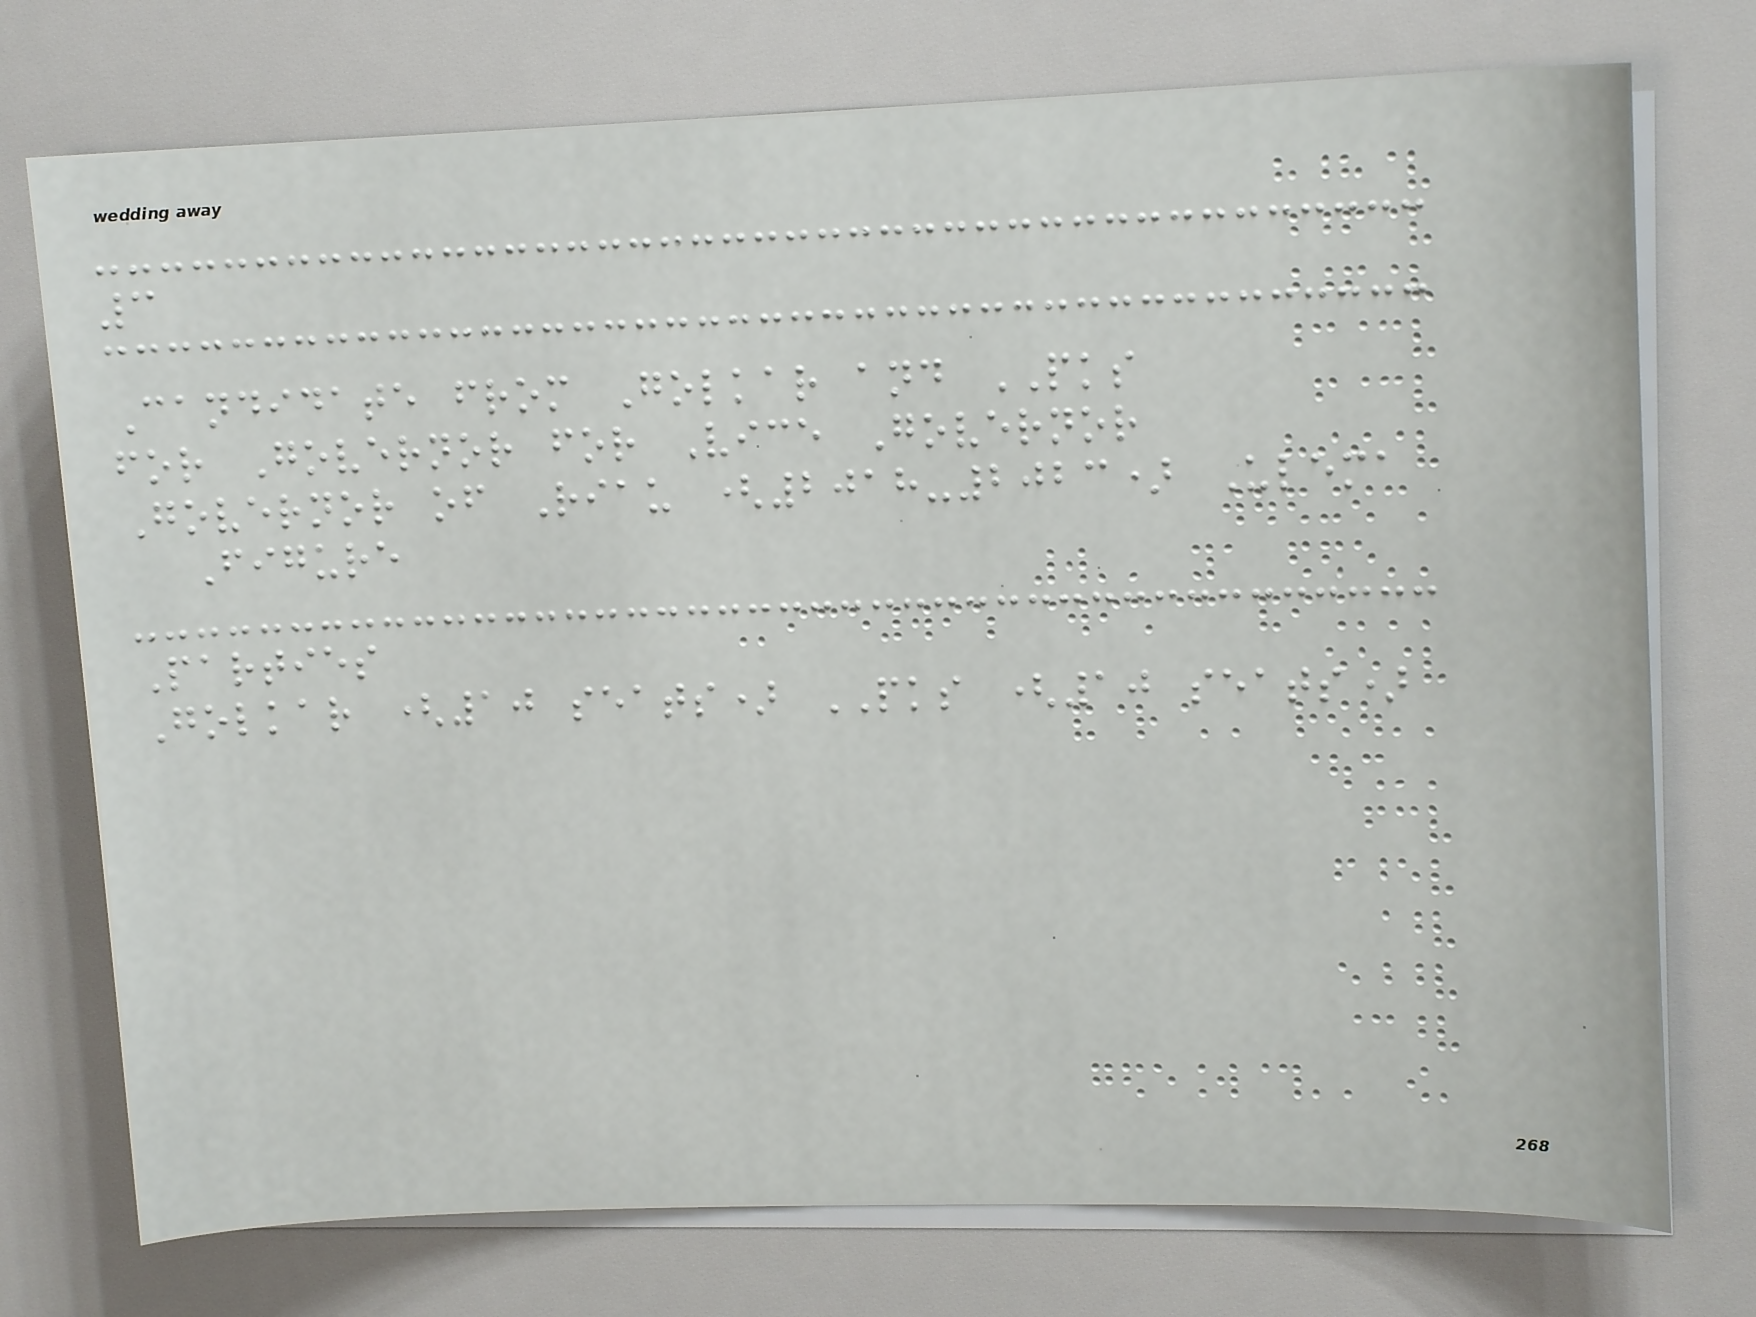3
Candidate from Golkar and PKS
for Governor for Vice Governor
Governor of Riau (2018-2023) Ulema
Figure
Parties
Golkar (10 seats) PKS (10 seats)
